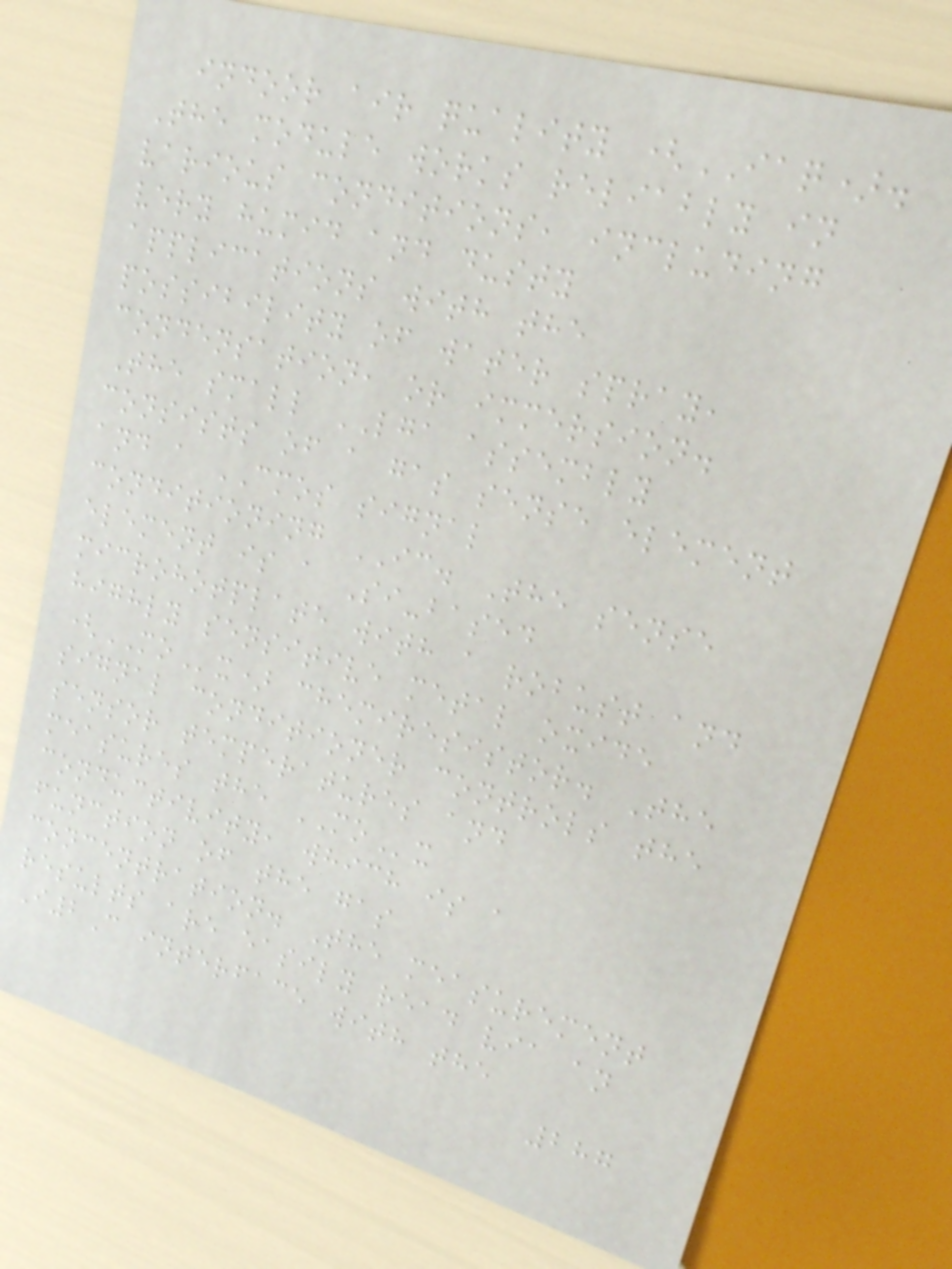indoor air quality (IAQ).
The module works reliably in
various conditions, including
very humid and dusty
applications with the
possibility of water spray,
condensation, or immersion.
The small LGA assembly
consists of a gas sense element
and a CMOS signal
conditioning IC. The sense
element is a Si-based
microhotplate with a robust and
highly sensitive metal oxide
(MOx) chemiresistor. The
signal conditioner controls the
sensor temperatures and
measures the MOx
conductivity, which is a
function of the gas
concentration. The measurement
results are easily read via an
I2C interface with the
287
